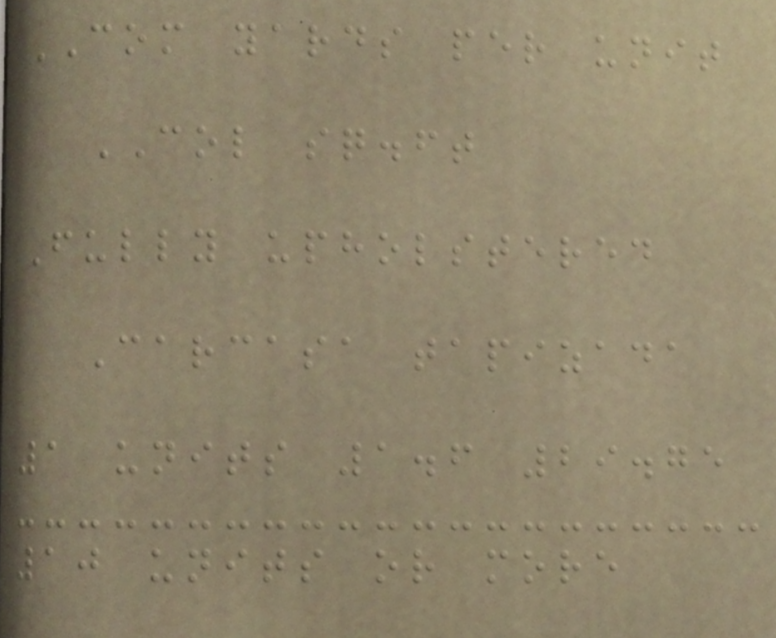COM yards per unit
COL sq.ft
Fully upholstered
Carcasa tapizada
1 units 1.6 29.75
10 units or more
